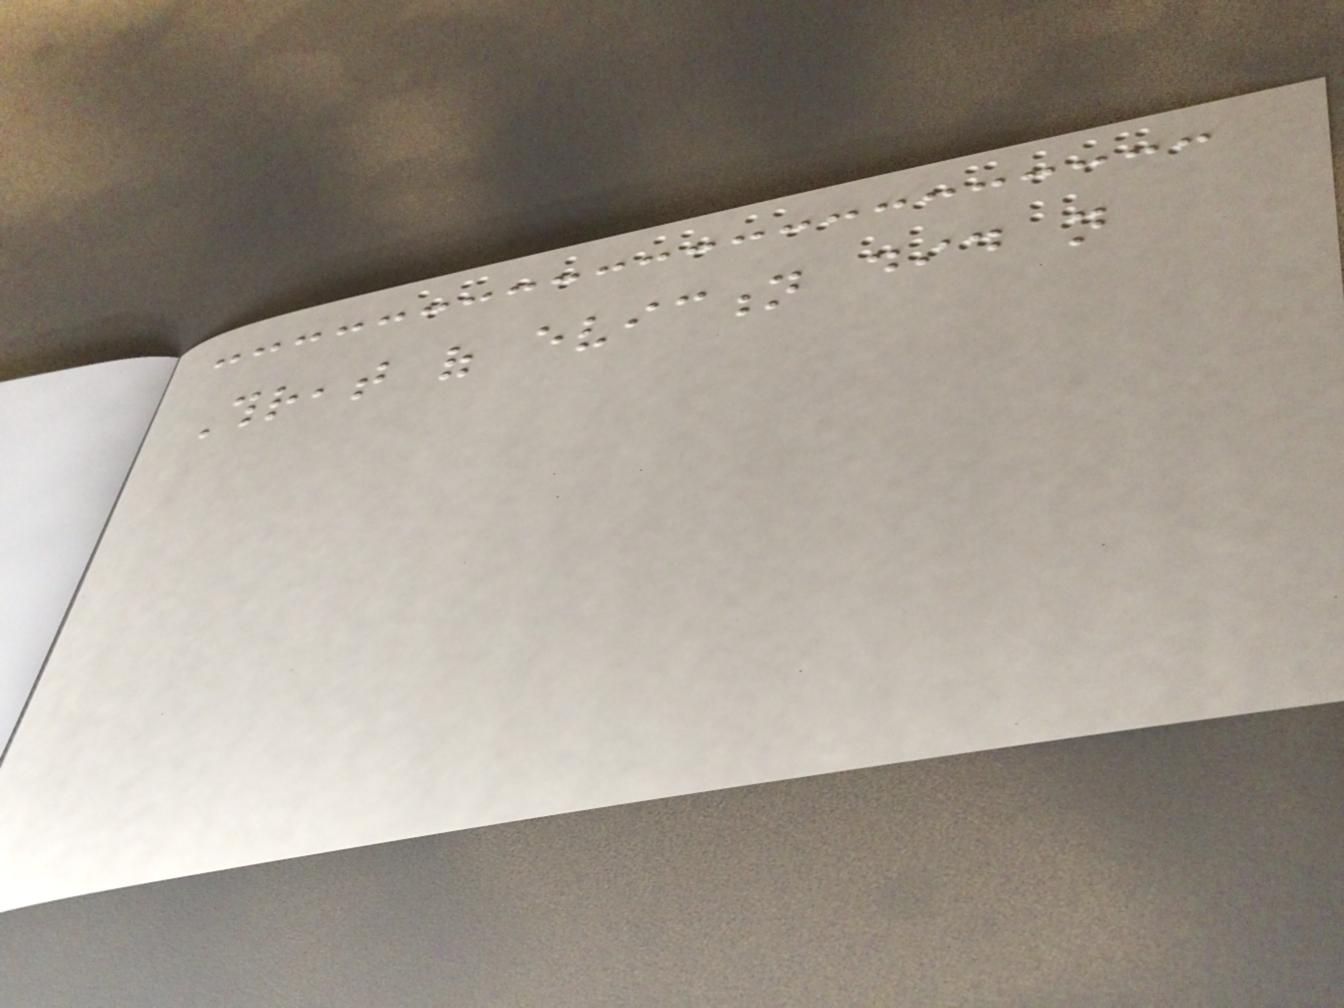Threat of eviction did not
